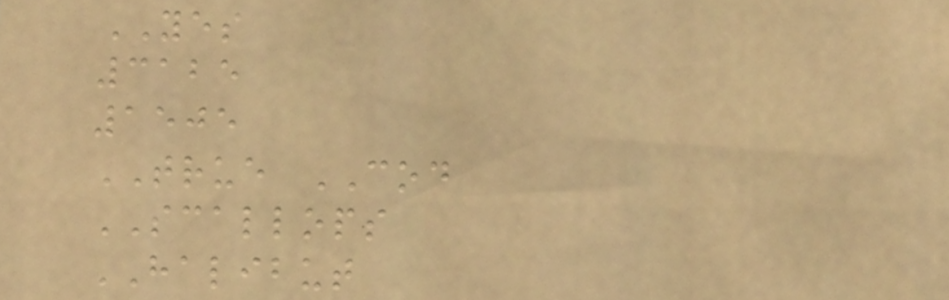YES
3125
1505
TRUE COD
SCALLOPS
HALIBUT
